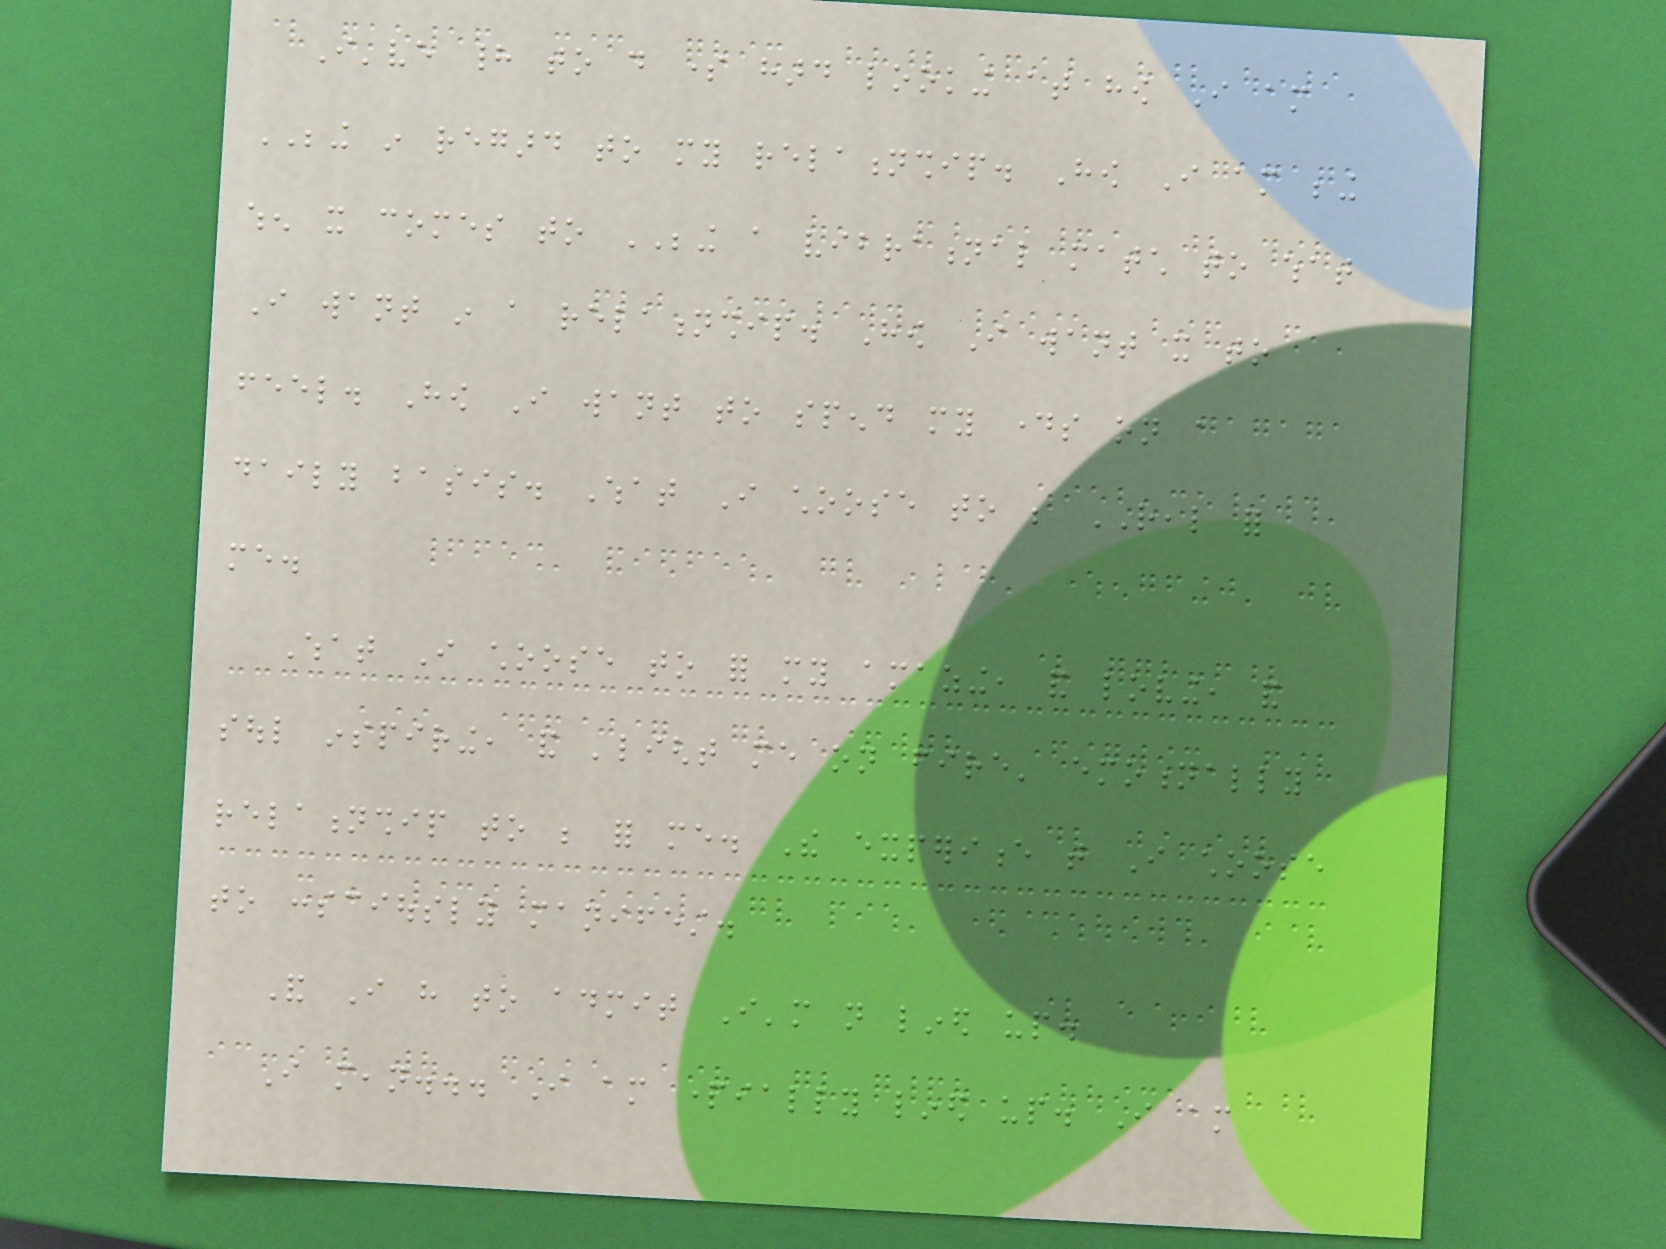I've had to do some hard looking at how I am
BEING in regard to my relationship. How I am being
when it comes to BEING a vibrational match to what
I want in a relationship. How I want it to
feel. How I want to spend my days on a
daily basis. What I choose to be REAL for
me.
What I choose to for my amazing, and loving, and
soul inspiring, and 'light me on fire' emotionally
relationship to be for me. The experience that I choose
to consciously manifest.
And I have to admit I'm not lined up.
I mean... I am partially lined up. I am
